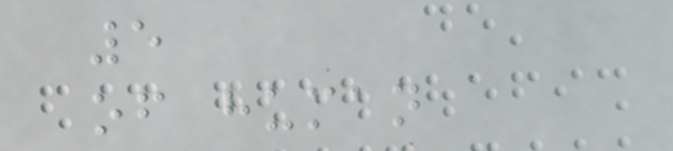5
of human
